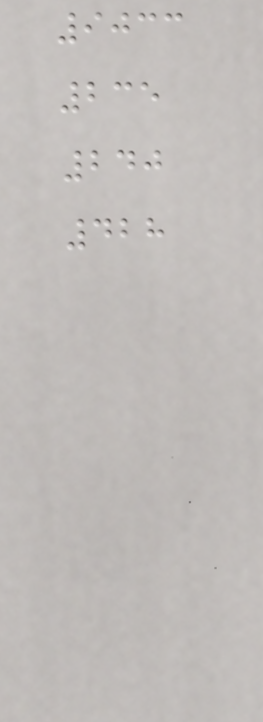9033
235
240
428
